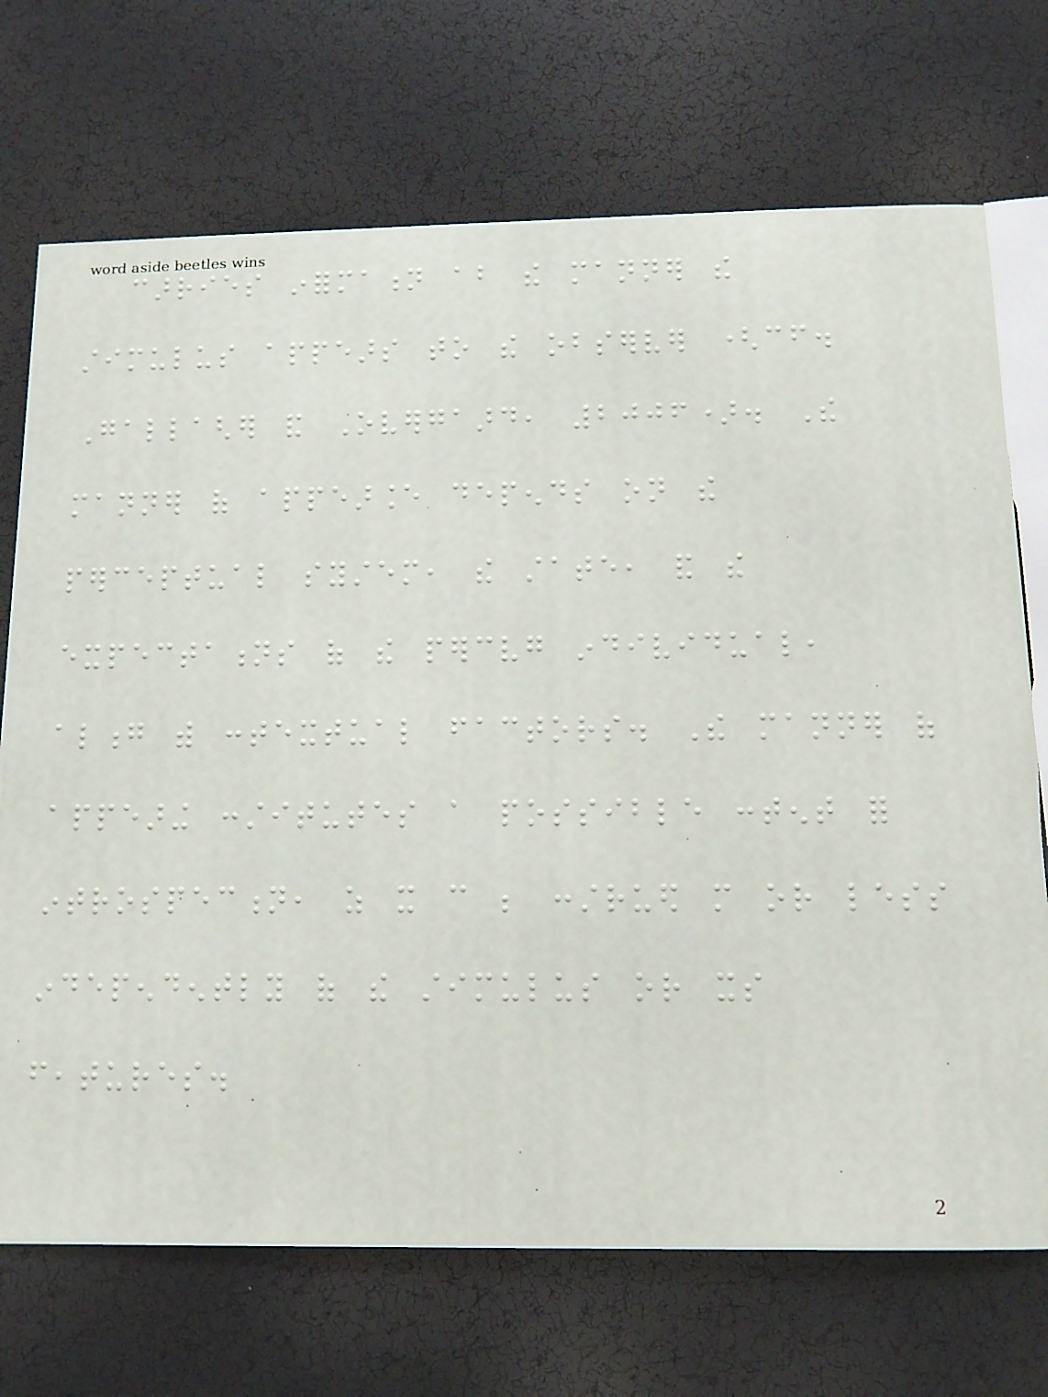carries information about the manner the
stimulus appears to the observer (cf.
Gallagher and Overgaard, 2006). The
manner of appearance depends on the
perceptual system, the state, and the
expectations of the perceiving individual,
along with contextual factors. The manner of
appearing constitutes a possible content for
introspection, as it can be construed more or less
independently of the stimulus or its
features.
